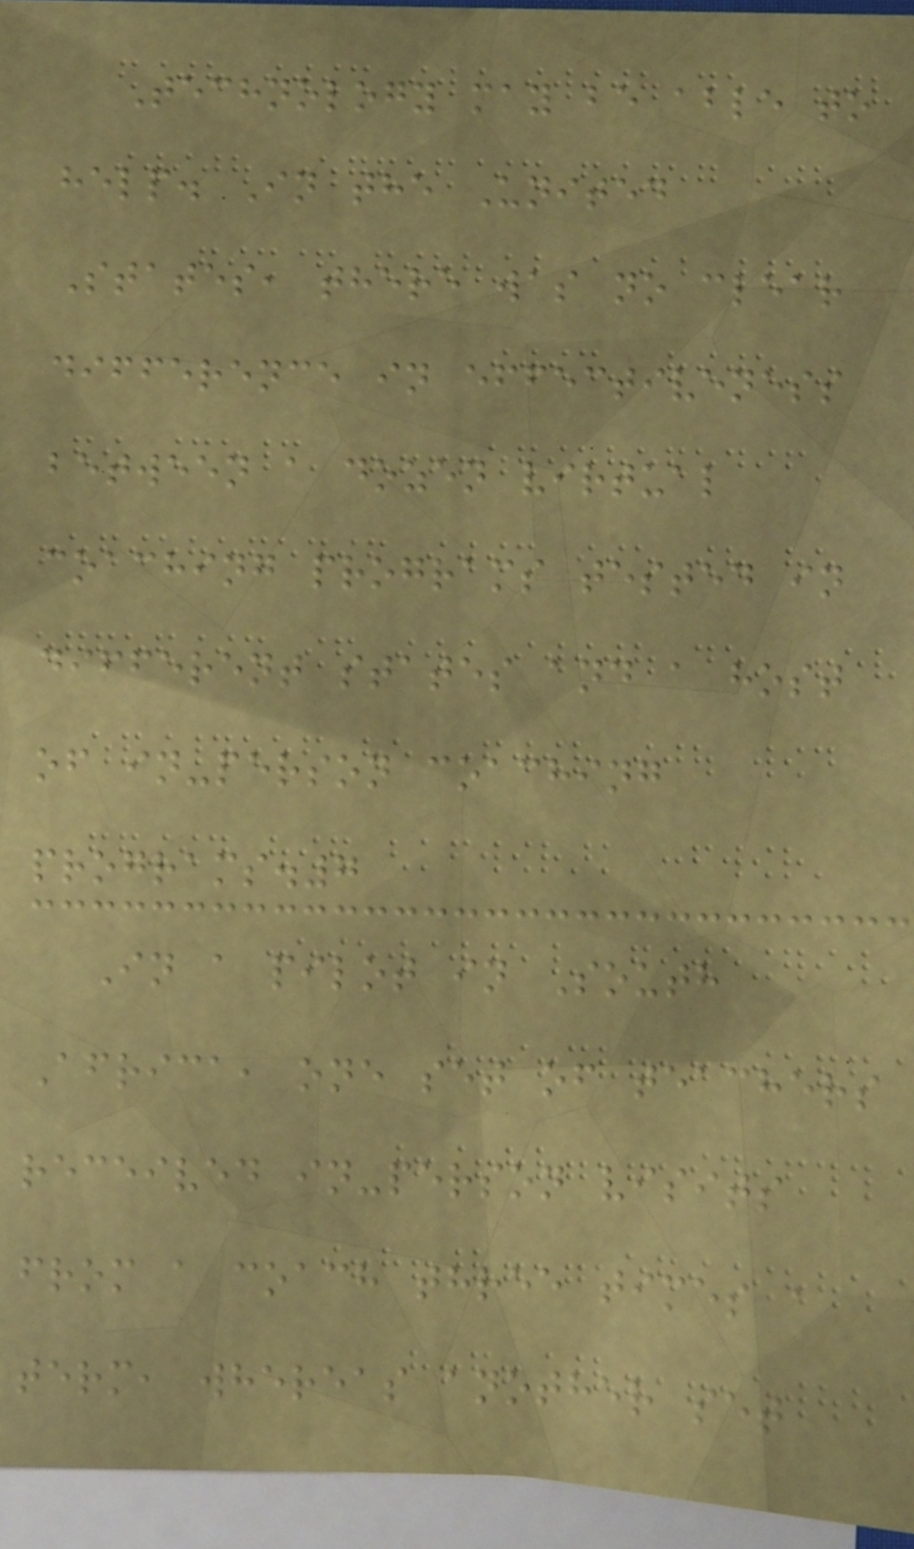Technology may be able to
help. In the United
States, there was no clear
difference in effectiveness
between a dozen virtual
coaching programs tested in
different states and a host
of in-person coaching
programs.7
In a pilot in South
Africa, one set of teachers
received in-person visits
from a coach three times a
term, whereas another set
